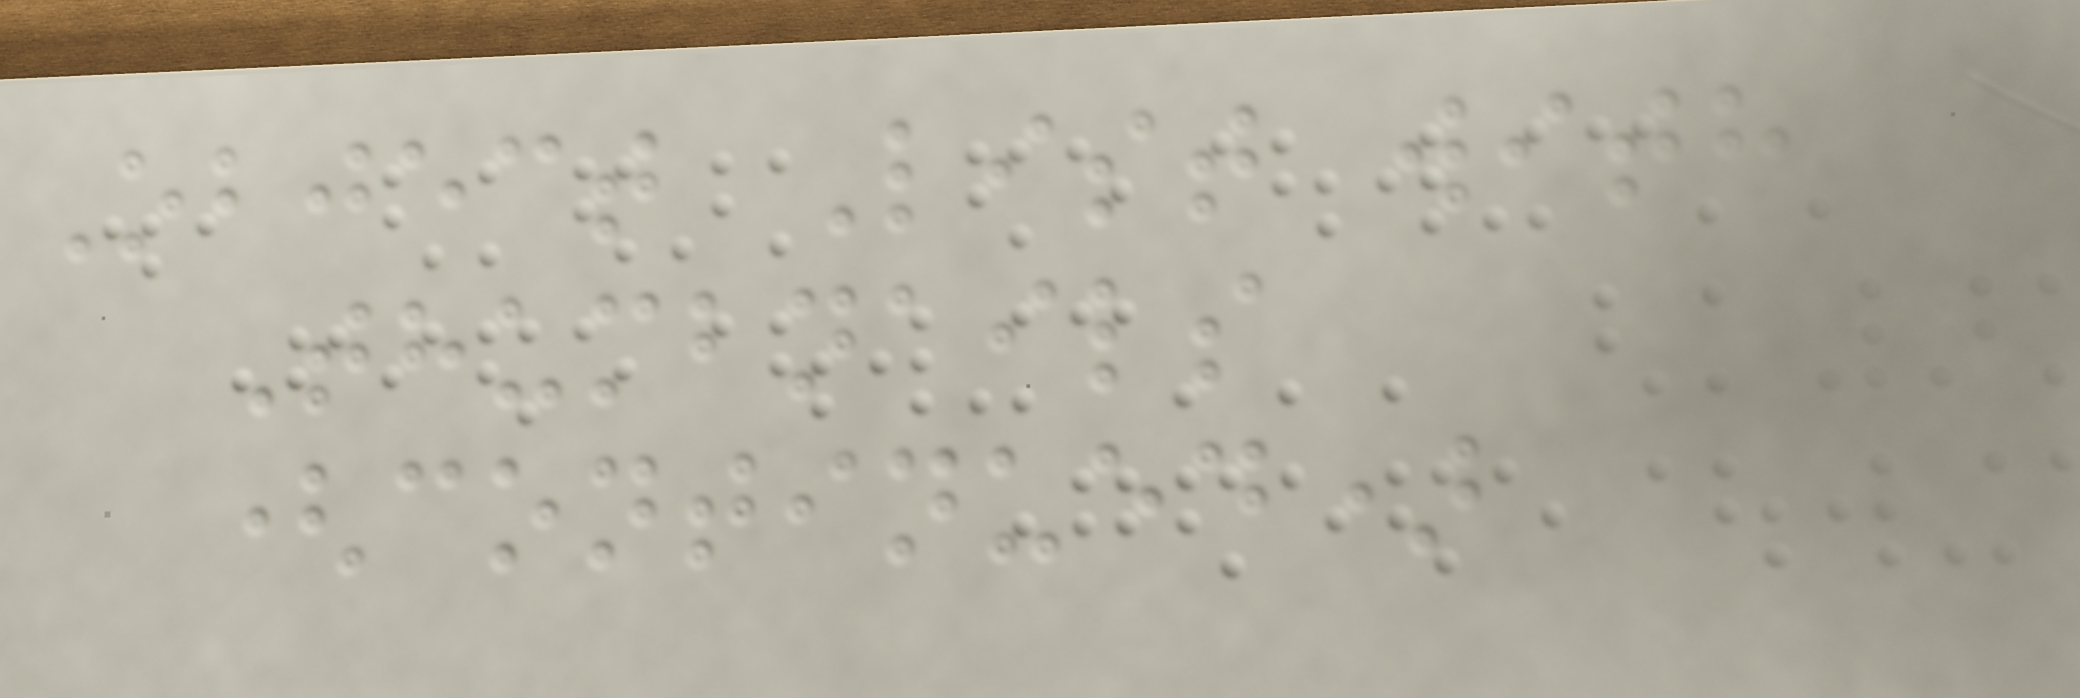Object List with
Thumbnails
(continued)
